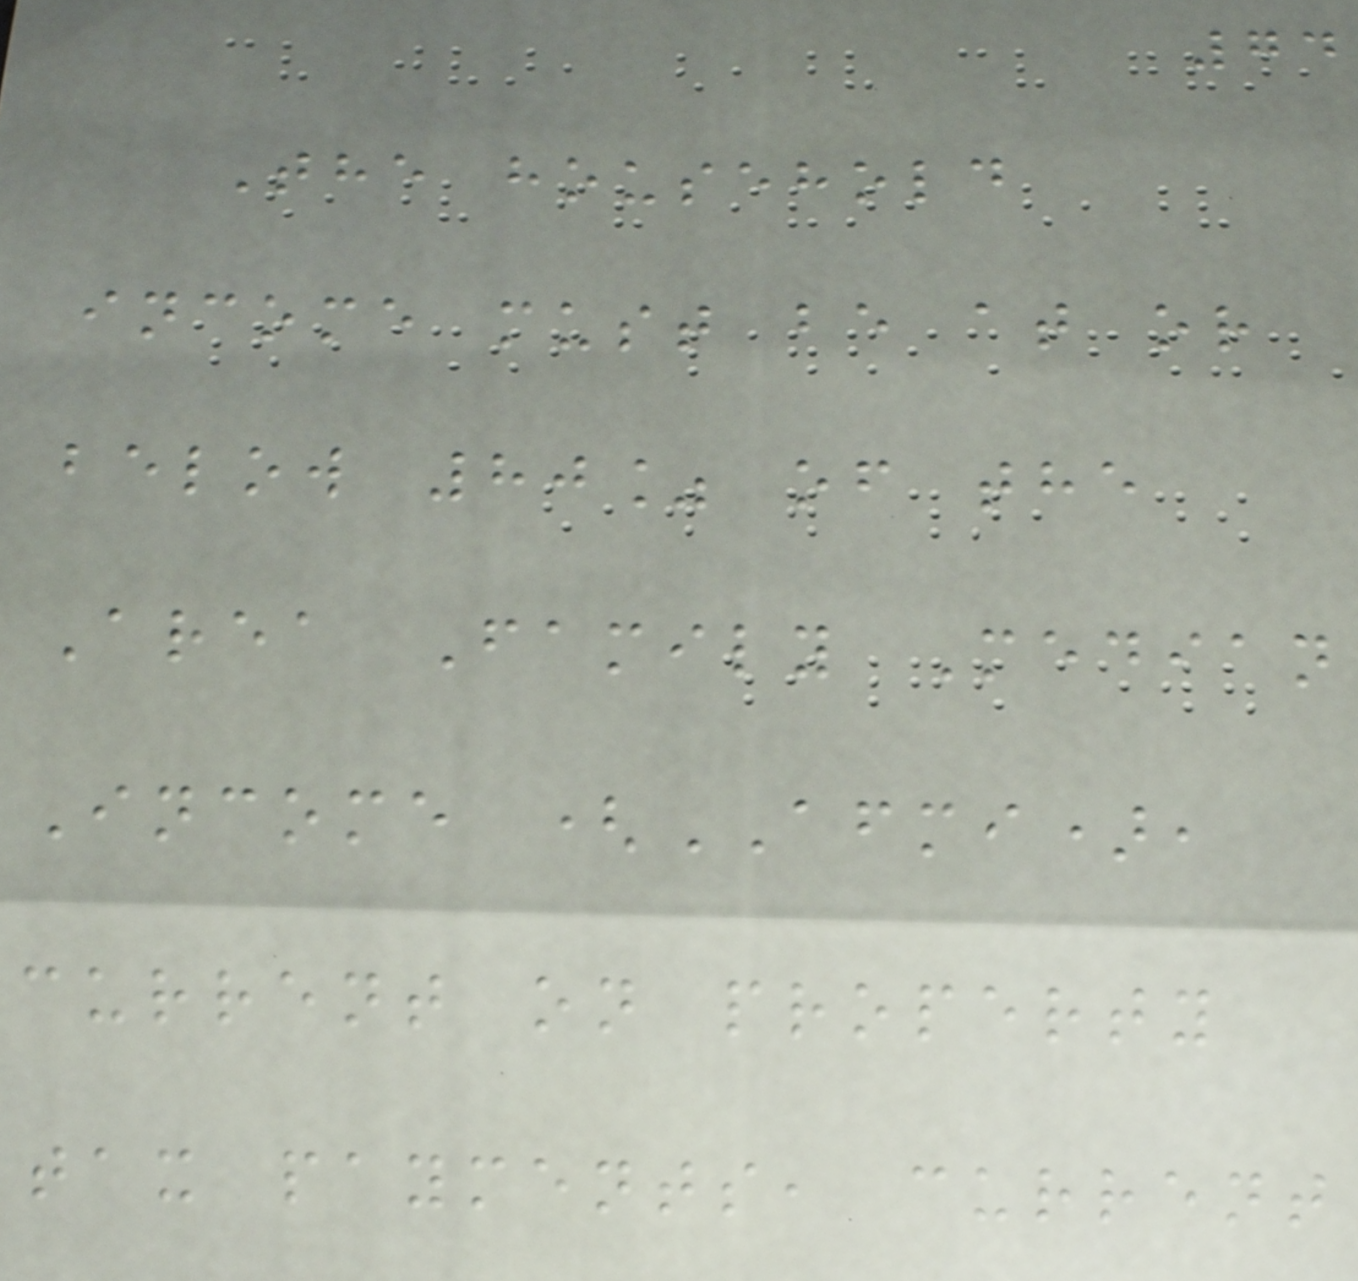74
The household
income must be at or
below 80% of the
Area Family Median
Income (AFMI),
current on property
tax payments, current
